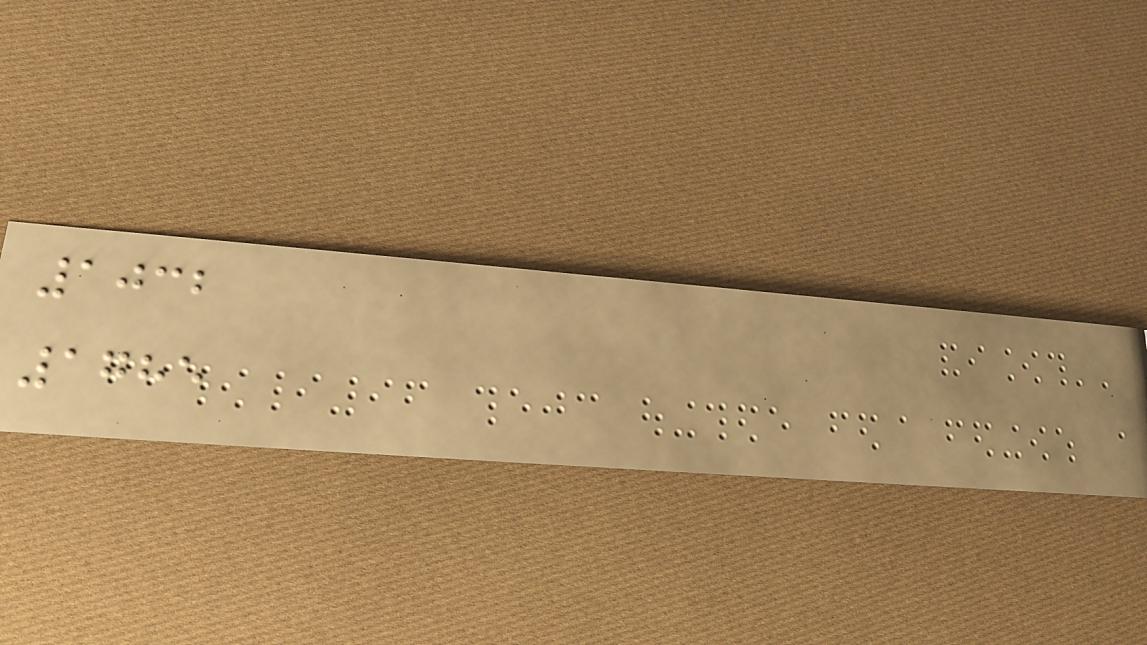1032
1785
